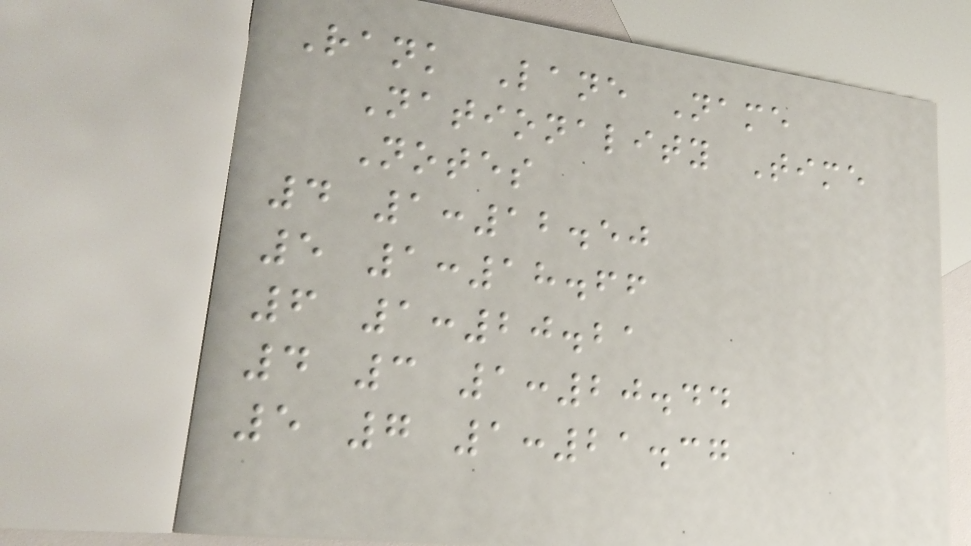Rank Lane Name
Nationality Time
Notes
4 1:12.50
5 1:18.66
6 1:20.21
4 3 1:20.44
5 7 1:21.37
